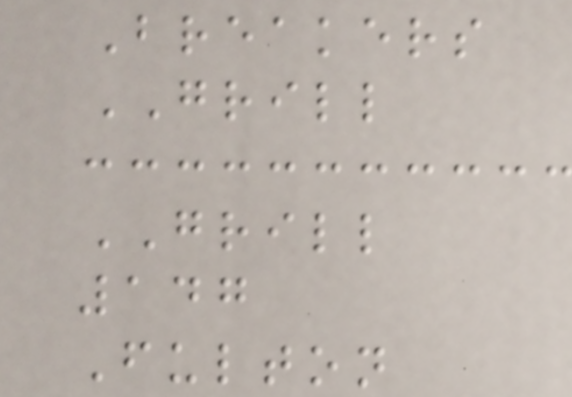Breakers
GRILL
GRILL
147
Fulton
